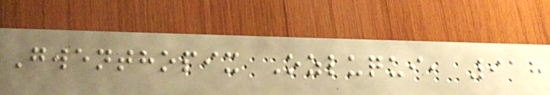Gwenthopix Ozluqui, 918
